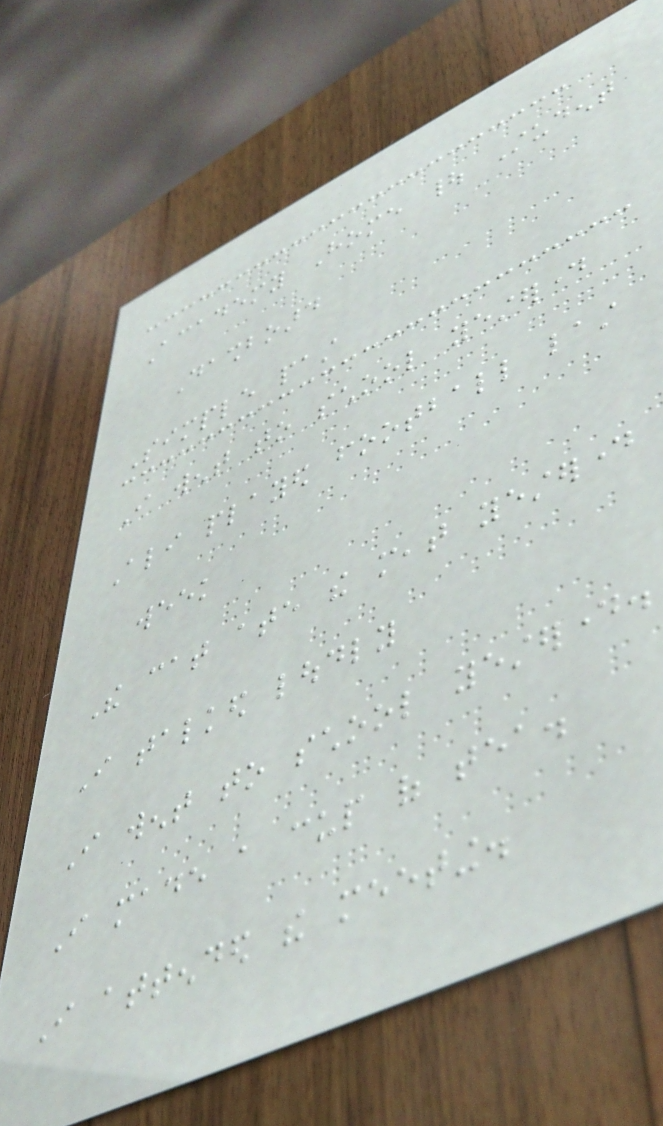Academy Home | Student
Dashboard
Simple past
I went to school yesterday
Ali played football last
week
The cat ate the meat yesterday
I talked loudly
I went to school yesterday.
I made a cup of tea.
I attended the meeting.
